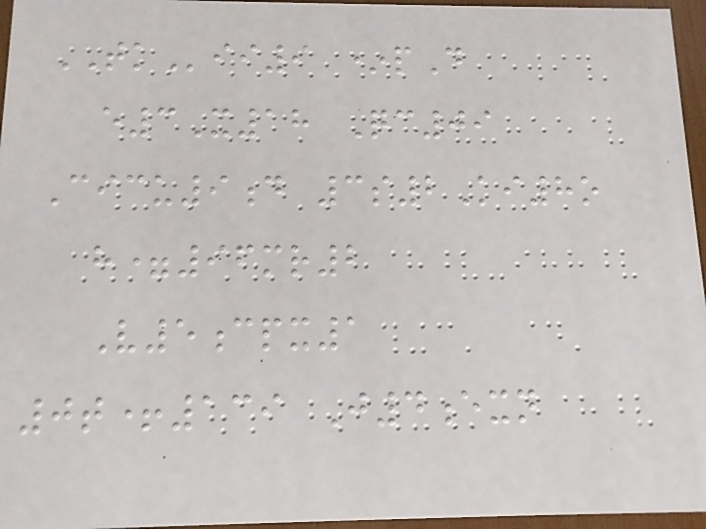TKii9 *pD
e3X18 Qc09
Cicu9d 3s2Ki8o
h=96mr2
V5cpx1
0t+139 J4exn
